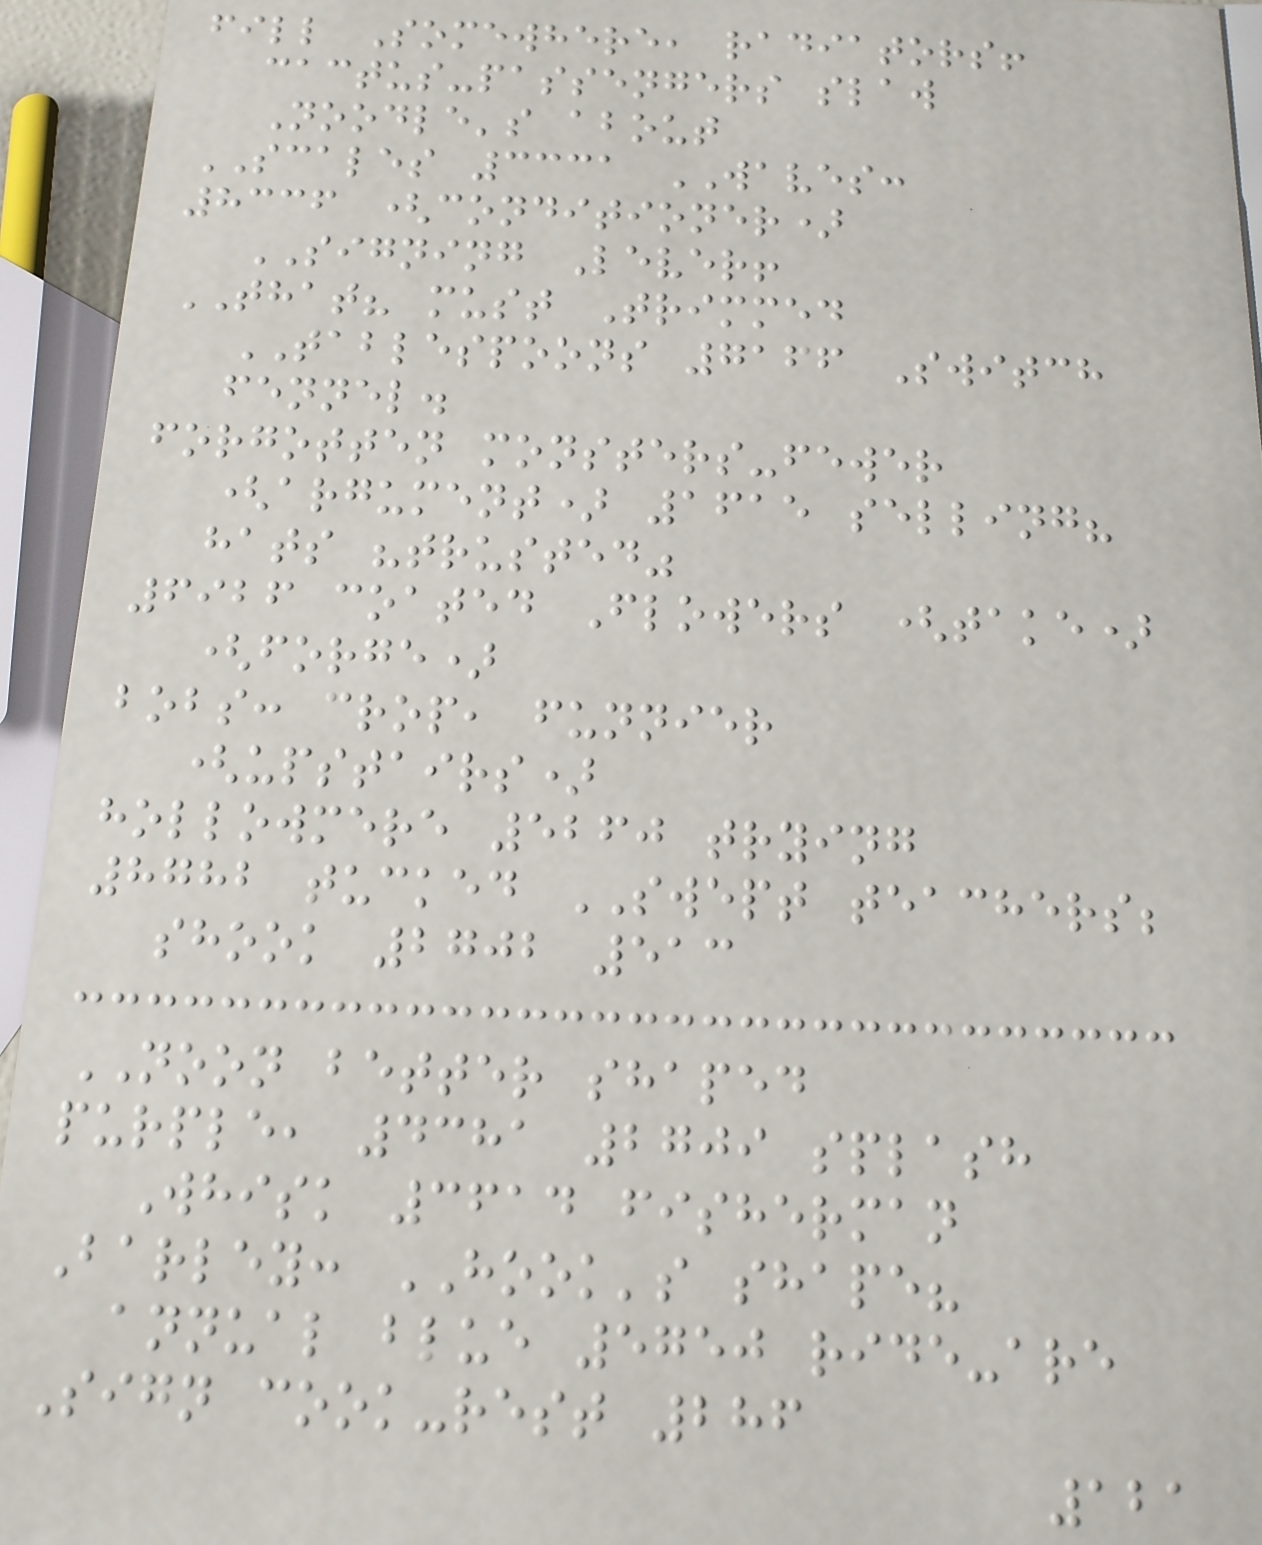fill Somewhere, radiators!
cactus-passengers slaw
Noodle's about
SCALES 3331 WAVES:
8336 (conditioner)
SIGNING Lever!
THAT? must Trimmed
TABLESPOONS 7166 Switch
fennel.
forgotten monsters-fewer
(argument) 1615 selling?
hats "trusted"
6926 coated Flowers (take)
(forge)
bobs: crop, funnier
(upstairs)
hollowmere 5260 trying
8782 tucked SWEPT teachers;
shook 2702 513
NOON better shaped
purple, 4381 2709 splash
Whisk 3614 fisherman
Barley: HOOK's shape?
annual blue 5750 ride-are
Sign cook-rest 286
121
